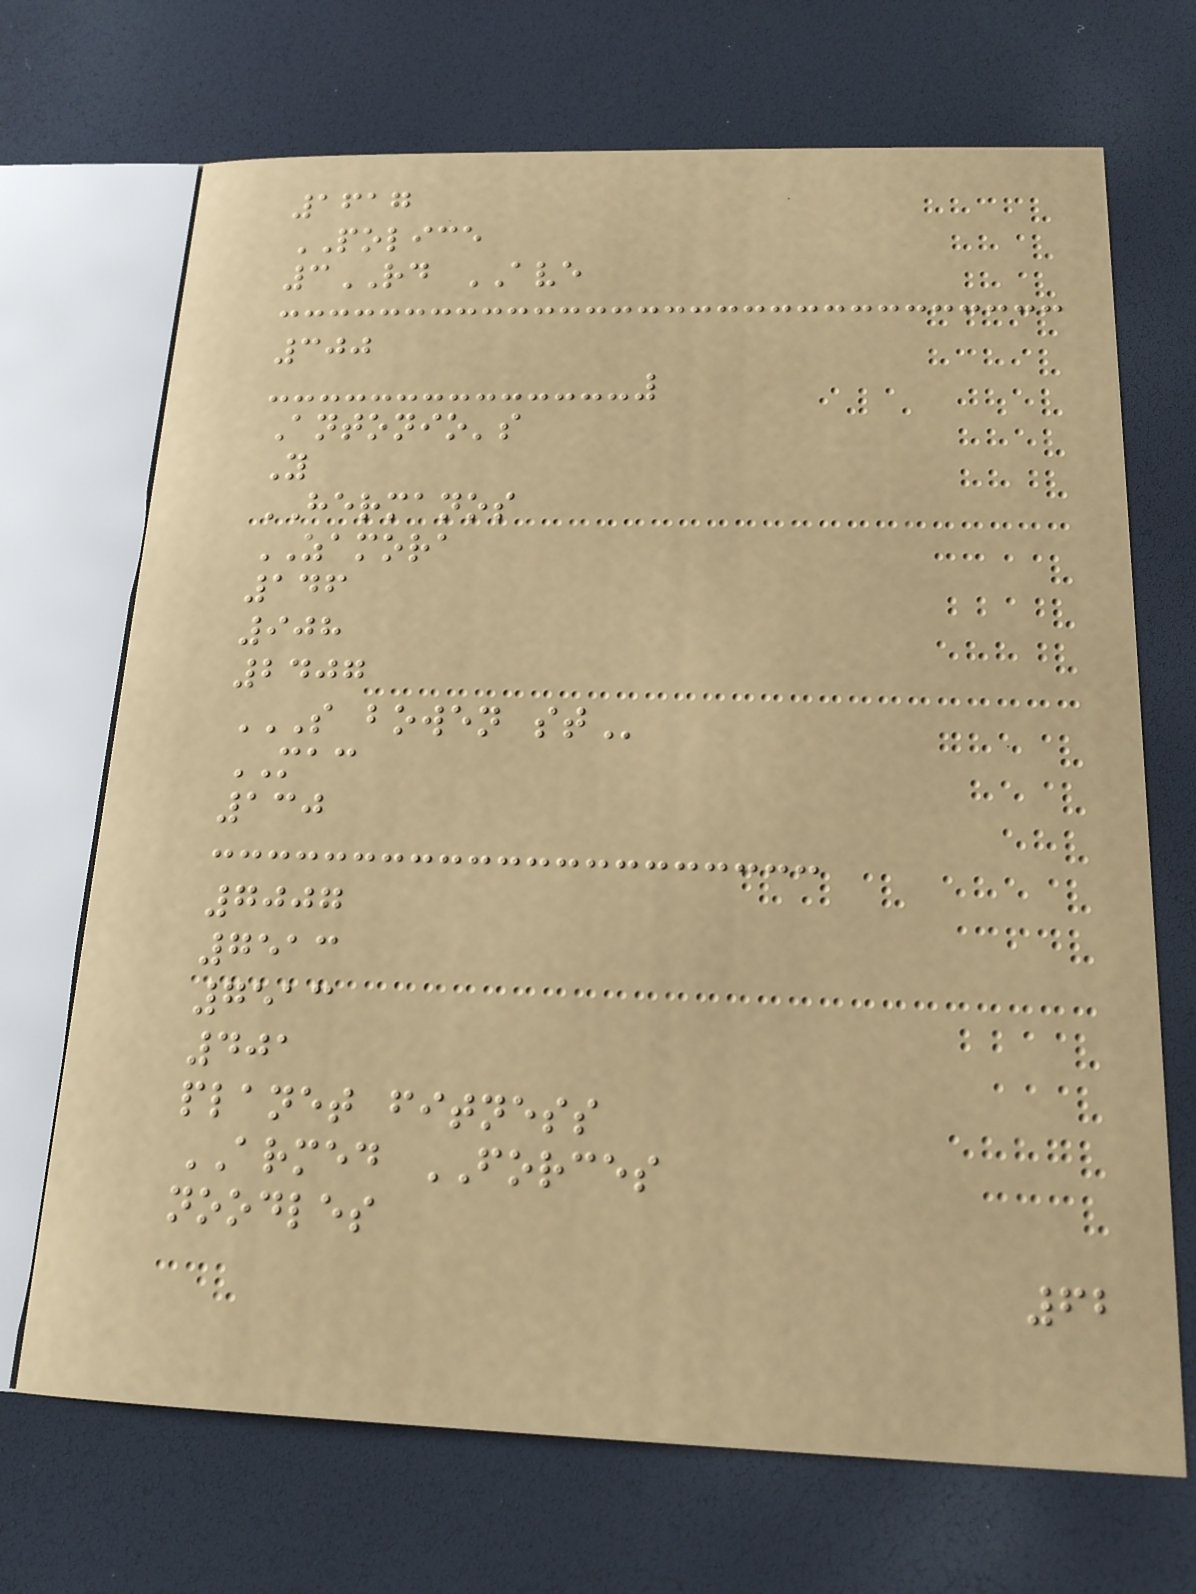1617
POLICE
3RD AVE
300
Antonio's
Y
HERMANOS
ZAMORA
146
908
2407
S BOWEN ST
MAC
130
7007
7513
7513
401
planet fitness
ARMED FORCES
noodles
62
